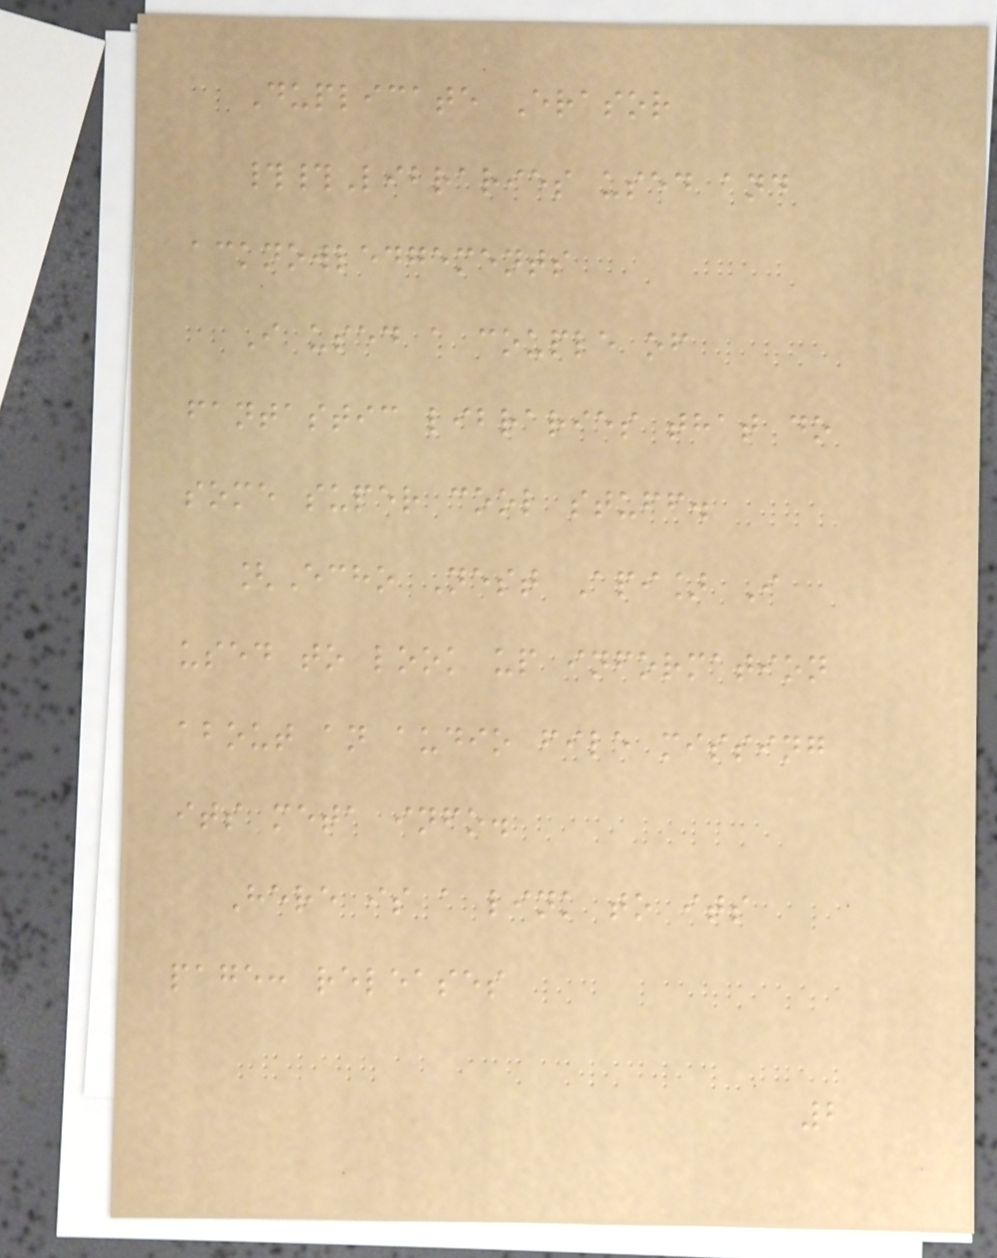Duplicate Erasor
##Libraries used and
acknowledgements
I used a couple of
fantastic libraries that do
some super cool stuff.
[Echo Nest Api] I
used to look up information
about an audio file missing
its meta info.
Here is a link to its
page: releases
2
